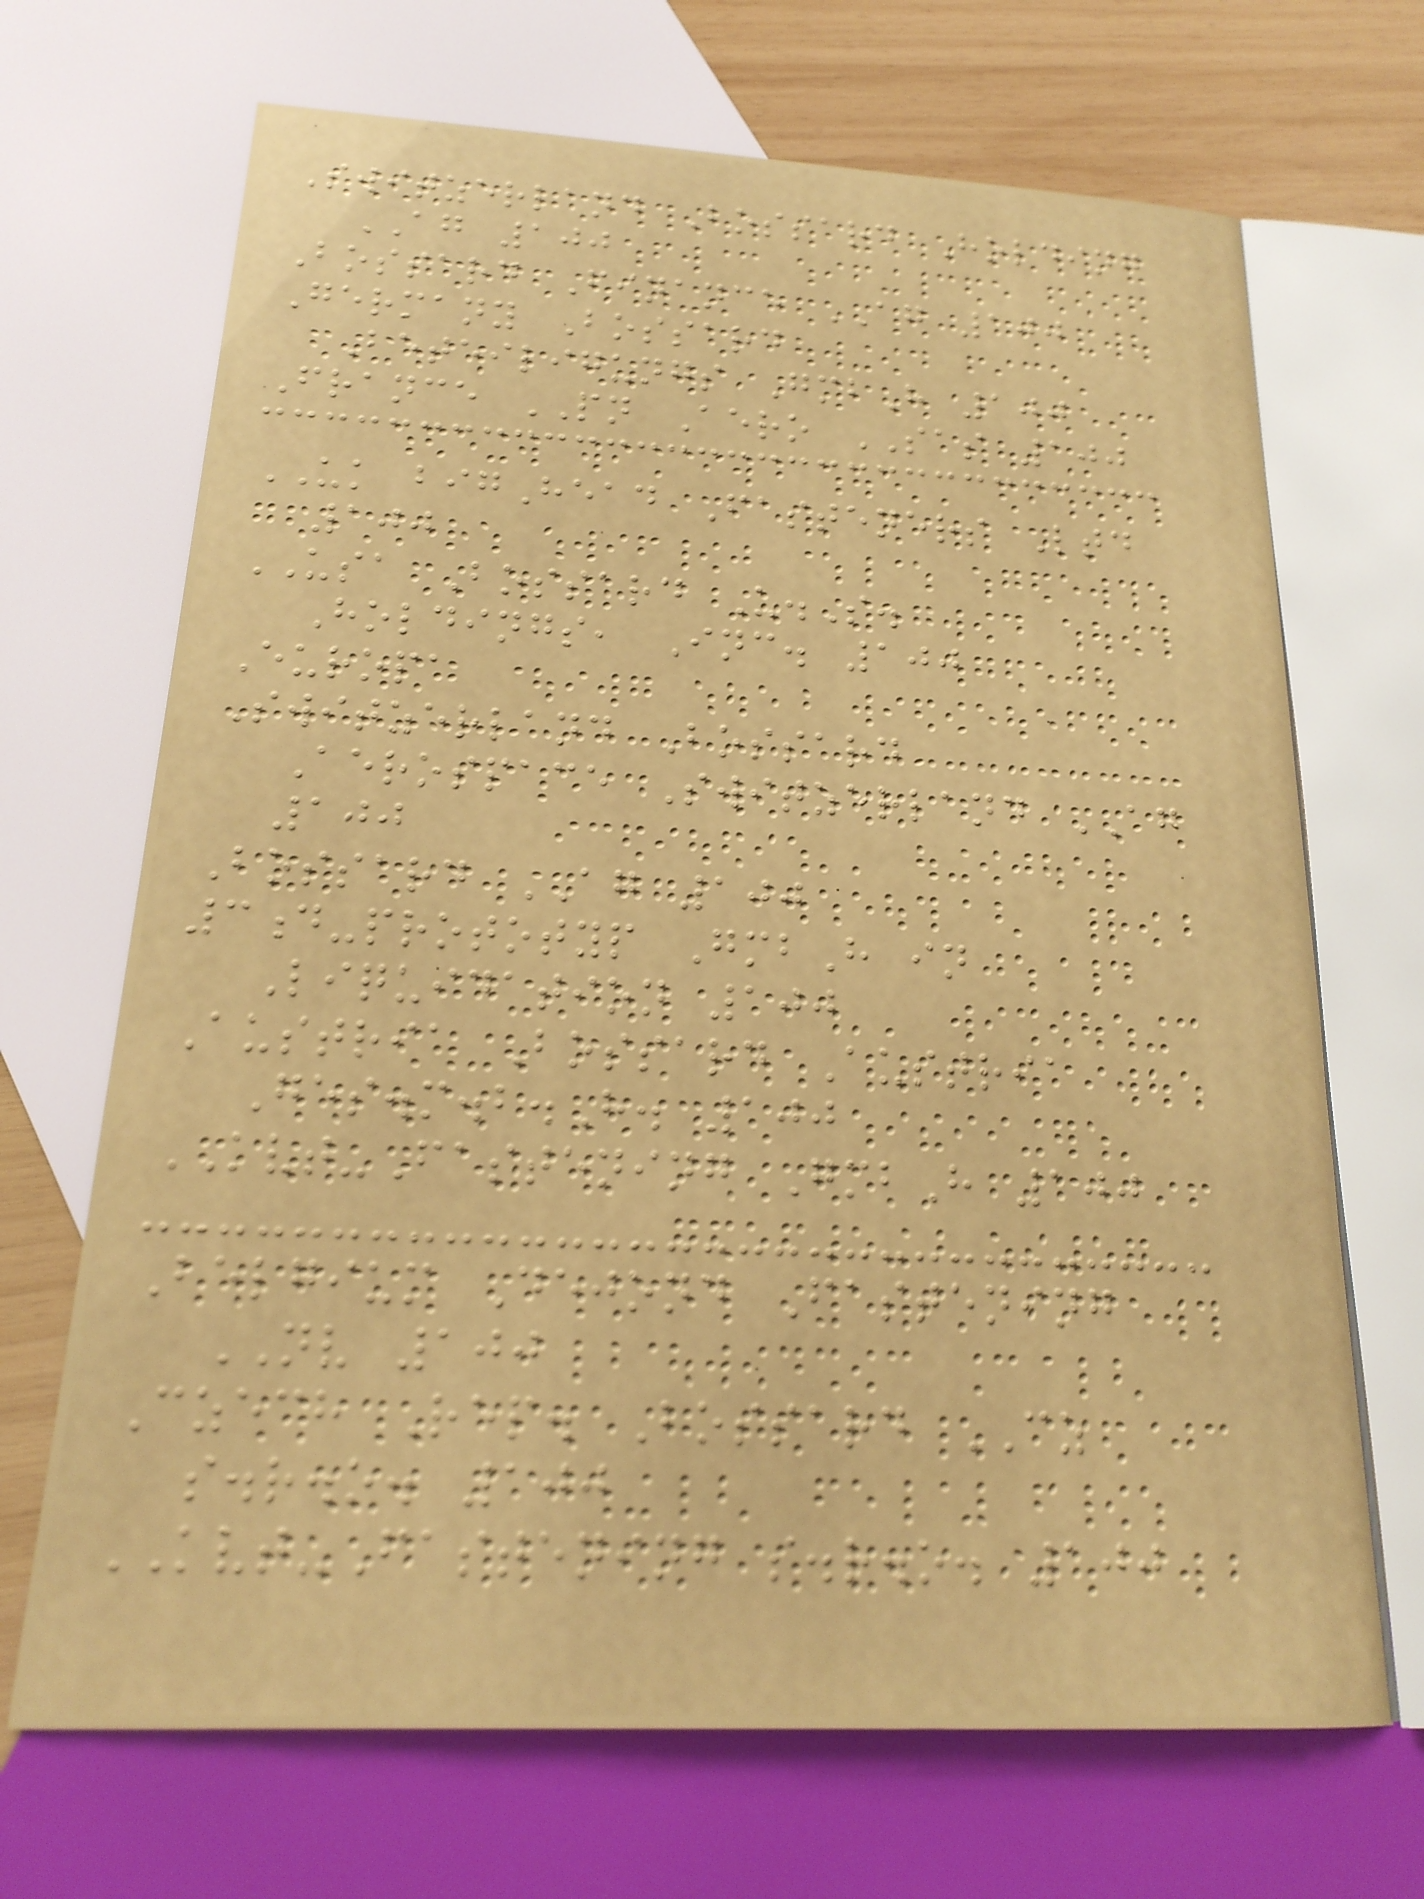Switzerland Bossard Holding
AG 100
Bossard Finance AG 100
Germany Bossard
Beteiligungs GmbH 100
France PN Aero SAS 100
UK bigHead Fasteners Ltd
100
USA Bossard U.S.
Holdings, Inc. 100
Europa
Switzerland Bossard
Aerospace Switzerland AG
100
Bossard AG 100
3d-prototyp GmbH in
Liquidation 100
Austria Bossard Austria
Ges.m.b.H. 100
KVT-Fastening GmbH 100
Belgium Dejond Fastening
NV 100
Czech Rep. Bossard CZ
s.r.o. 100
KVT-Fastening s.r.o. 100
